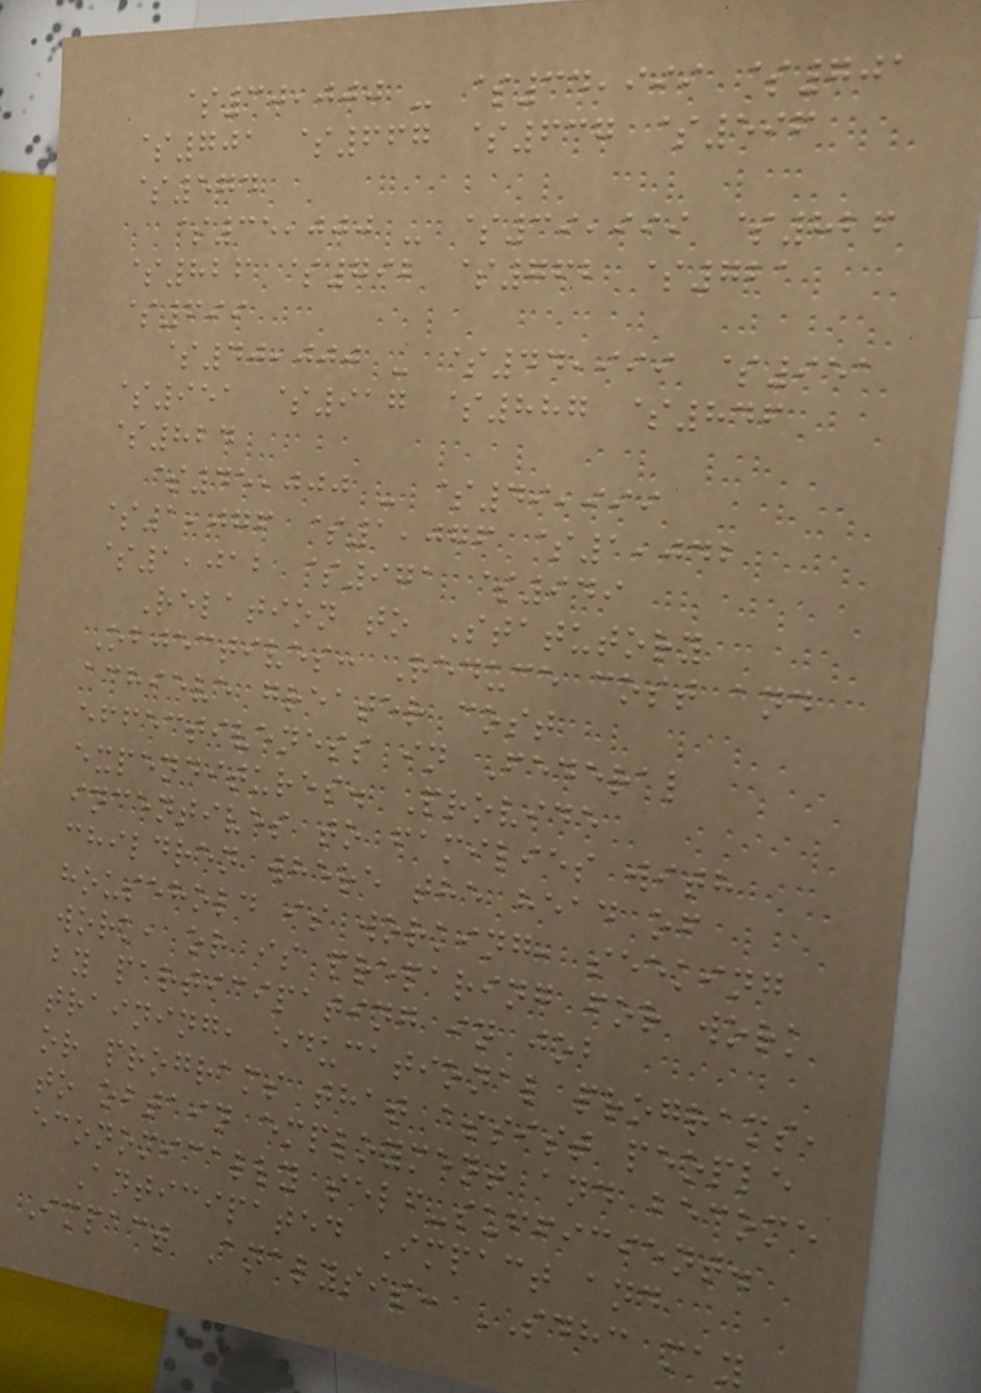$30,000 - $34,999 $701
$701 $667 $637 $596
$574
$35,000 - $39,999 $826
$826 $792 $762 $721
$699
$40,000 - $44,999 $951
$951 $917 $887 $846
$824
$45,000 - $49,999
$1,076 $1,076 $1,042
$1,012 $971 $949
Relation to Statutory
Objectives: Reduce cost and
achieve greater cost
effectiveness in Federal
expenditures. Provide
incentives to families with
children where the head of
household is working, seeking
work, or is preparing for work
by participating in job
training, educational programs,
or programs that assist people
to obtain employment and become
economically self-sufficient.
Anticipated Impact and
Impact Analysis: SDHC may
